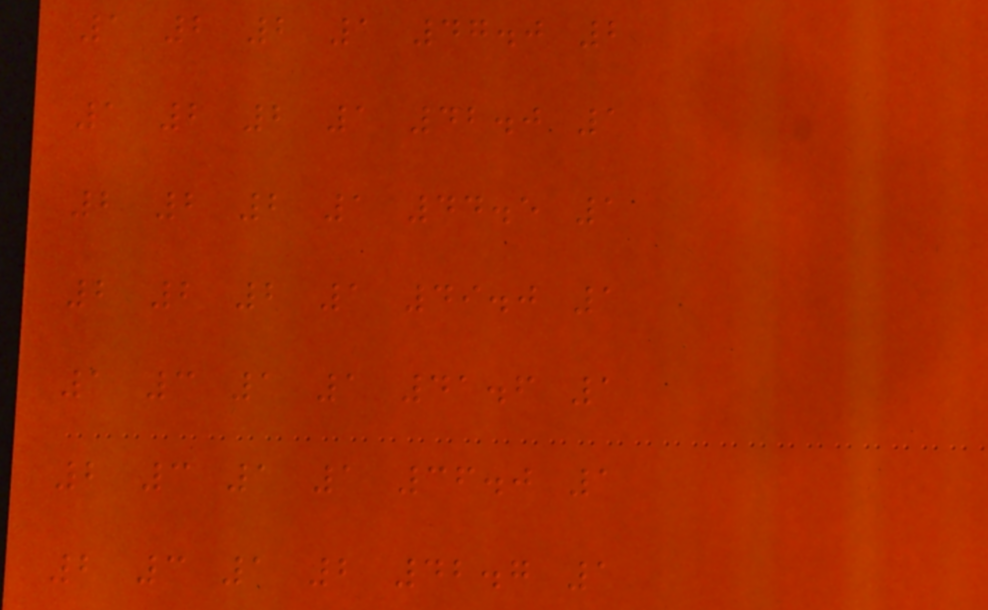1 2 2 1 47.0 2
1 2 2 1 42.0 1
2 2 2 1 44.5 1
2 2 2 1 49.0 1
1 3 1 1 41.6 1
2 3 1 1 36.0 1
2 3 1 2 42.7 1
